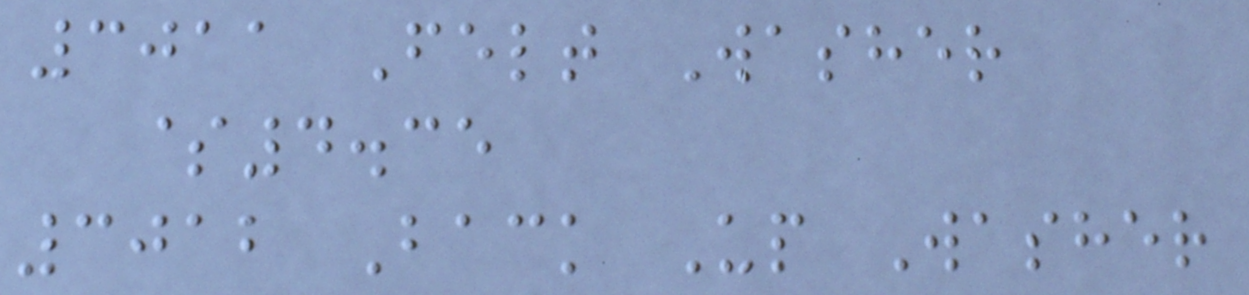3011 Felt Washer
$4.35
3012 Back Up Washer
